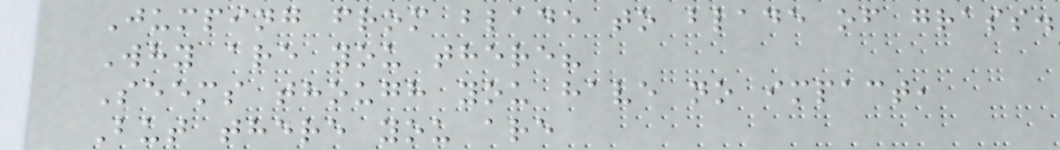Jumping from blade to blade of grass.
Why are you there?
Seems though you have no impact,
But there you are
